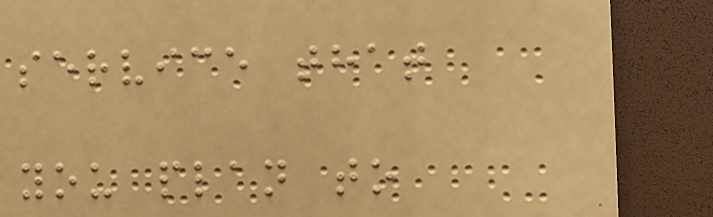service that
you plan to
